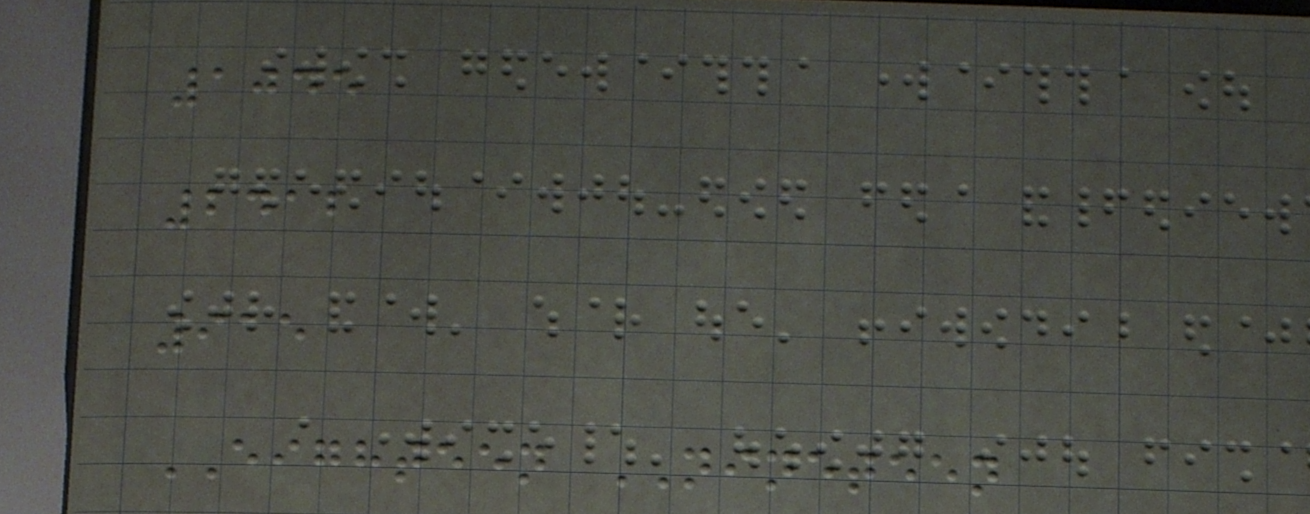1045
2412
915
EIGHTEEN NINETEEN
